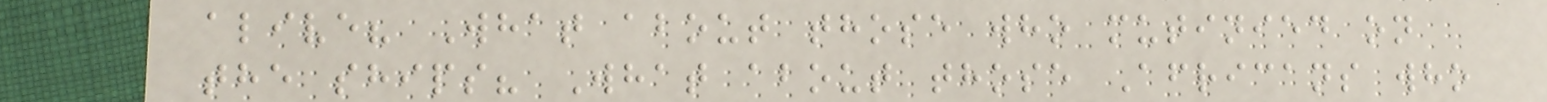alive? What about those who mutinied on
the ships? What about those Africans who
